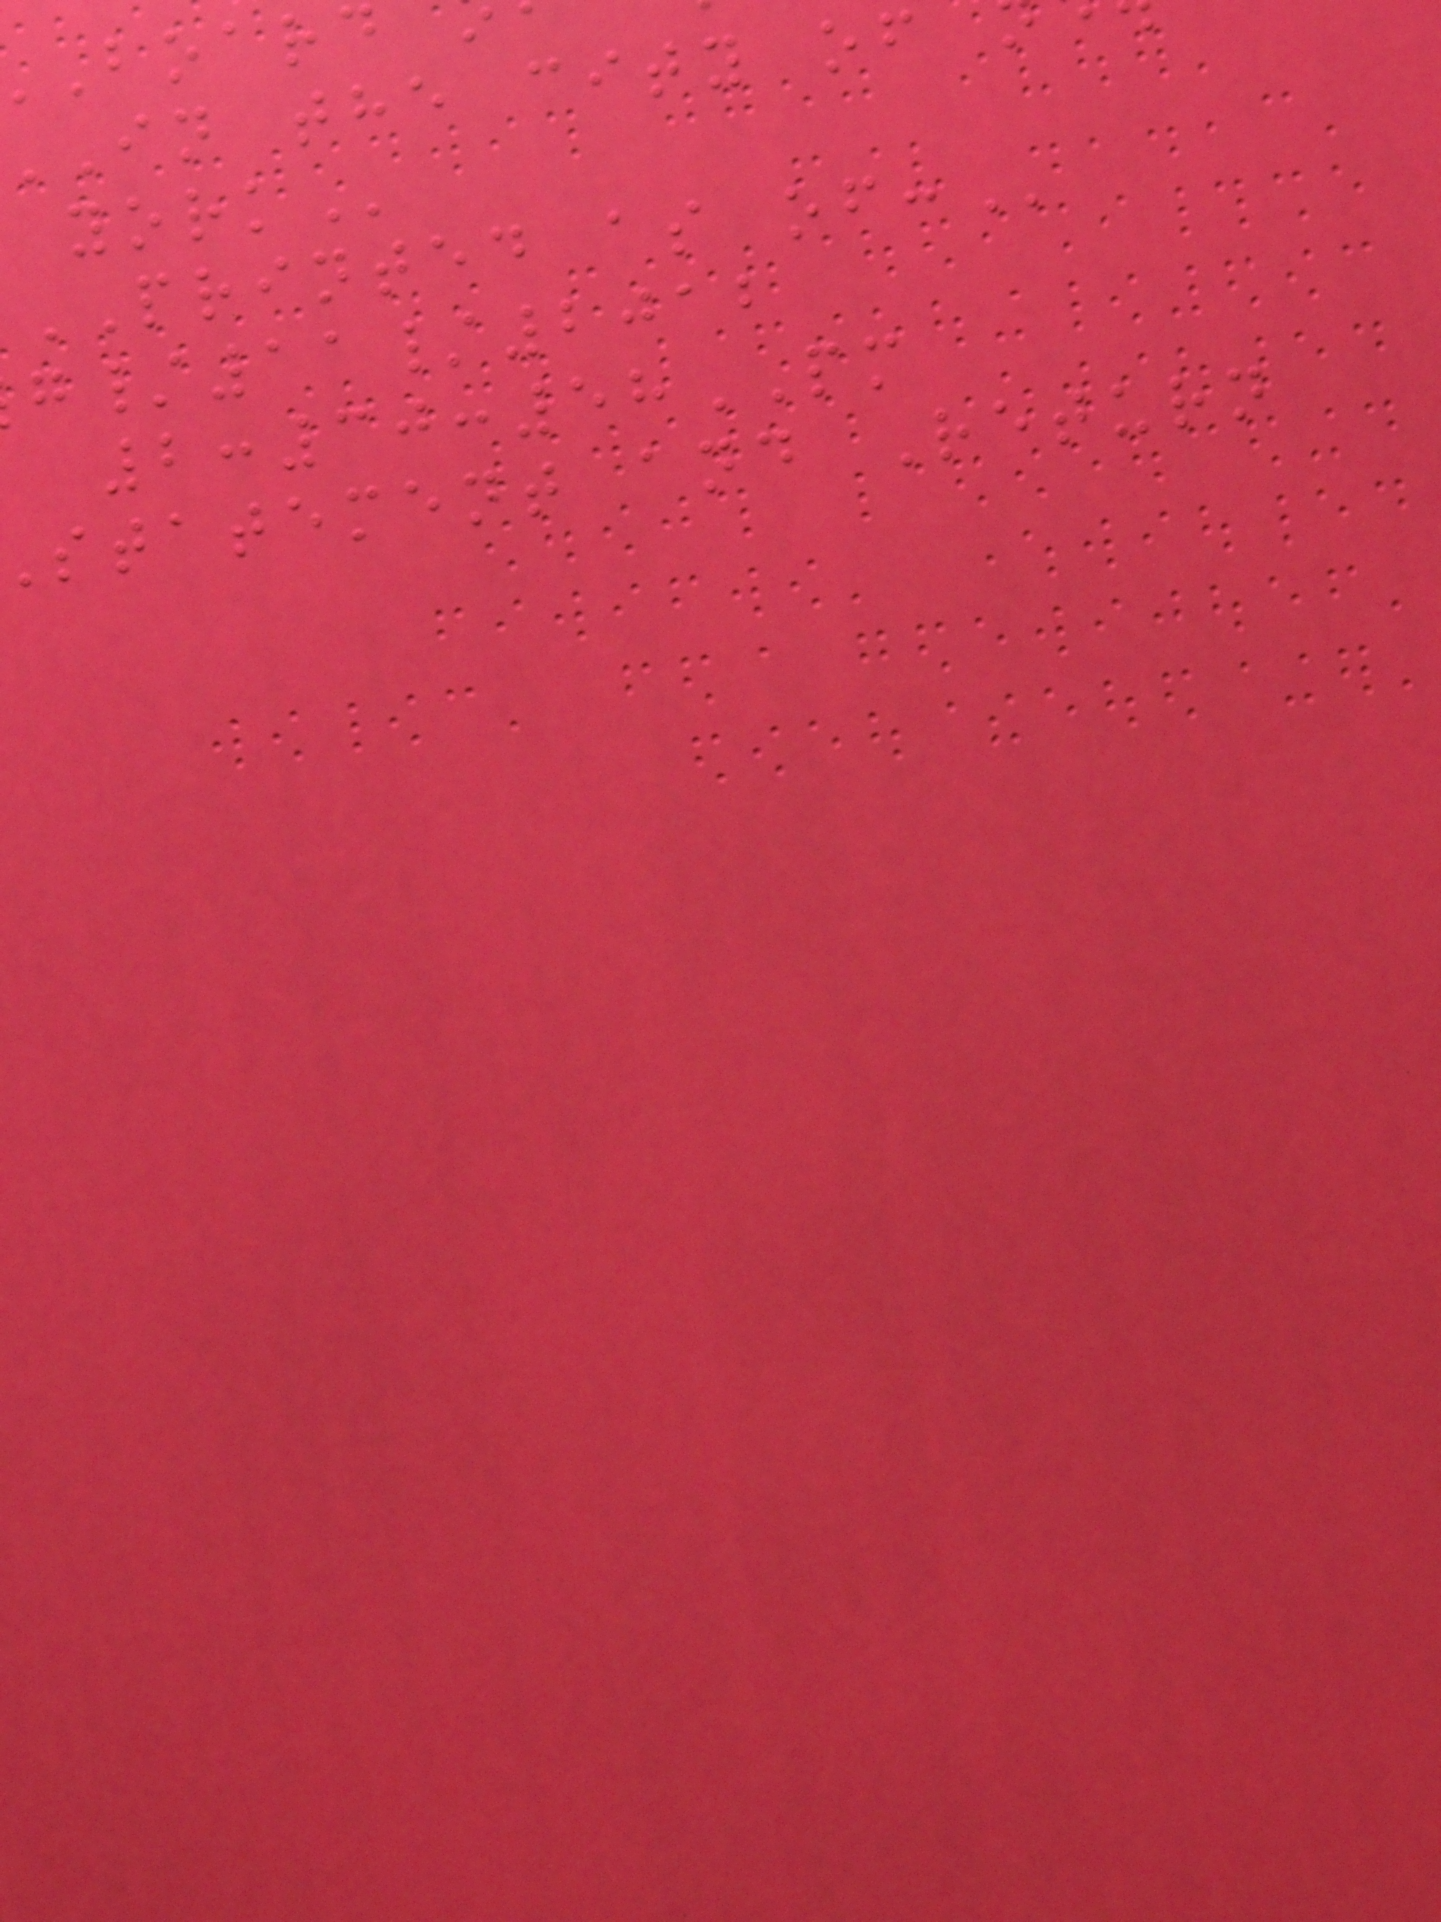in the city of
PRINTED as
/11/2012
2:30:58PM
statement and Return
